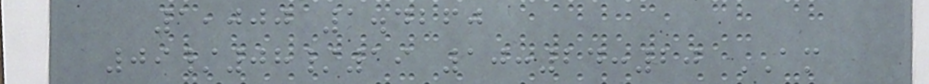1,000 1.4260
09/08/19 10:24:20 AM
